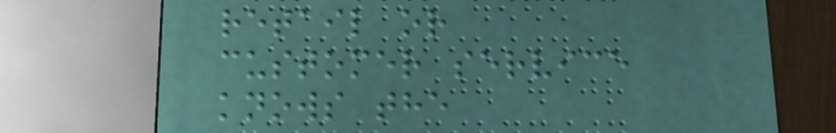retail or
customer service
knows the
